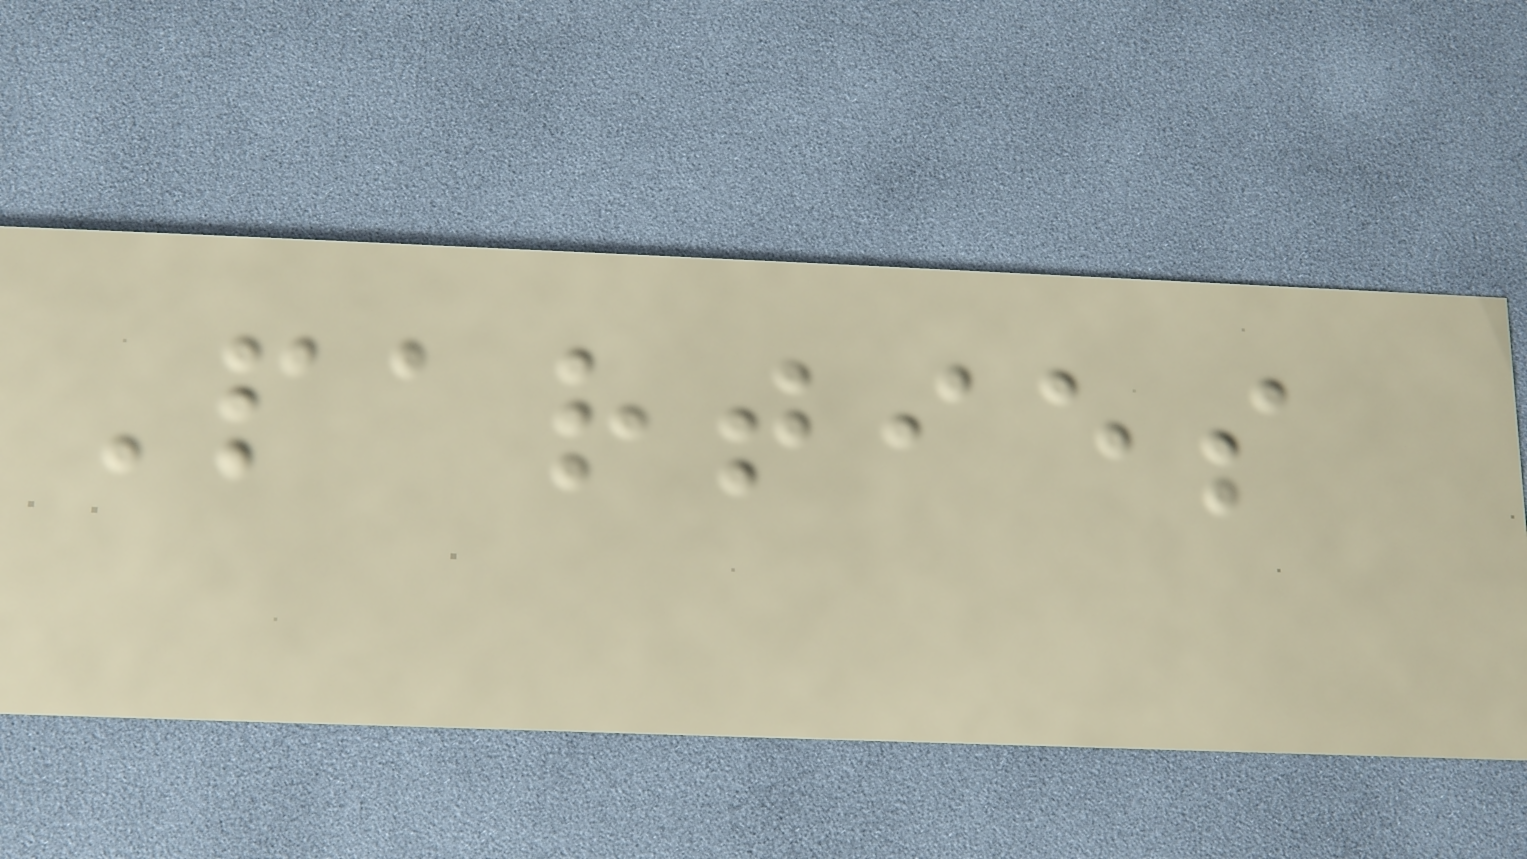Parties
